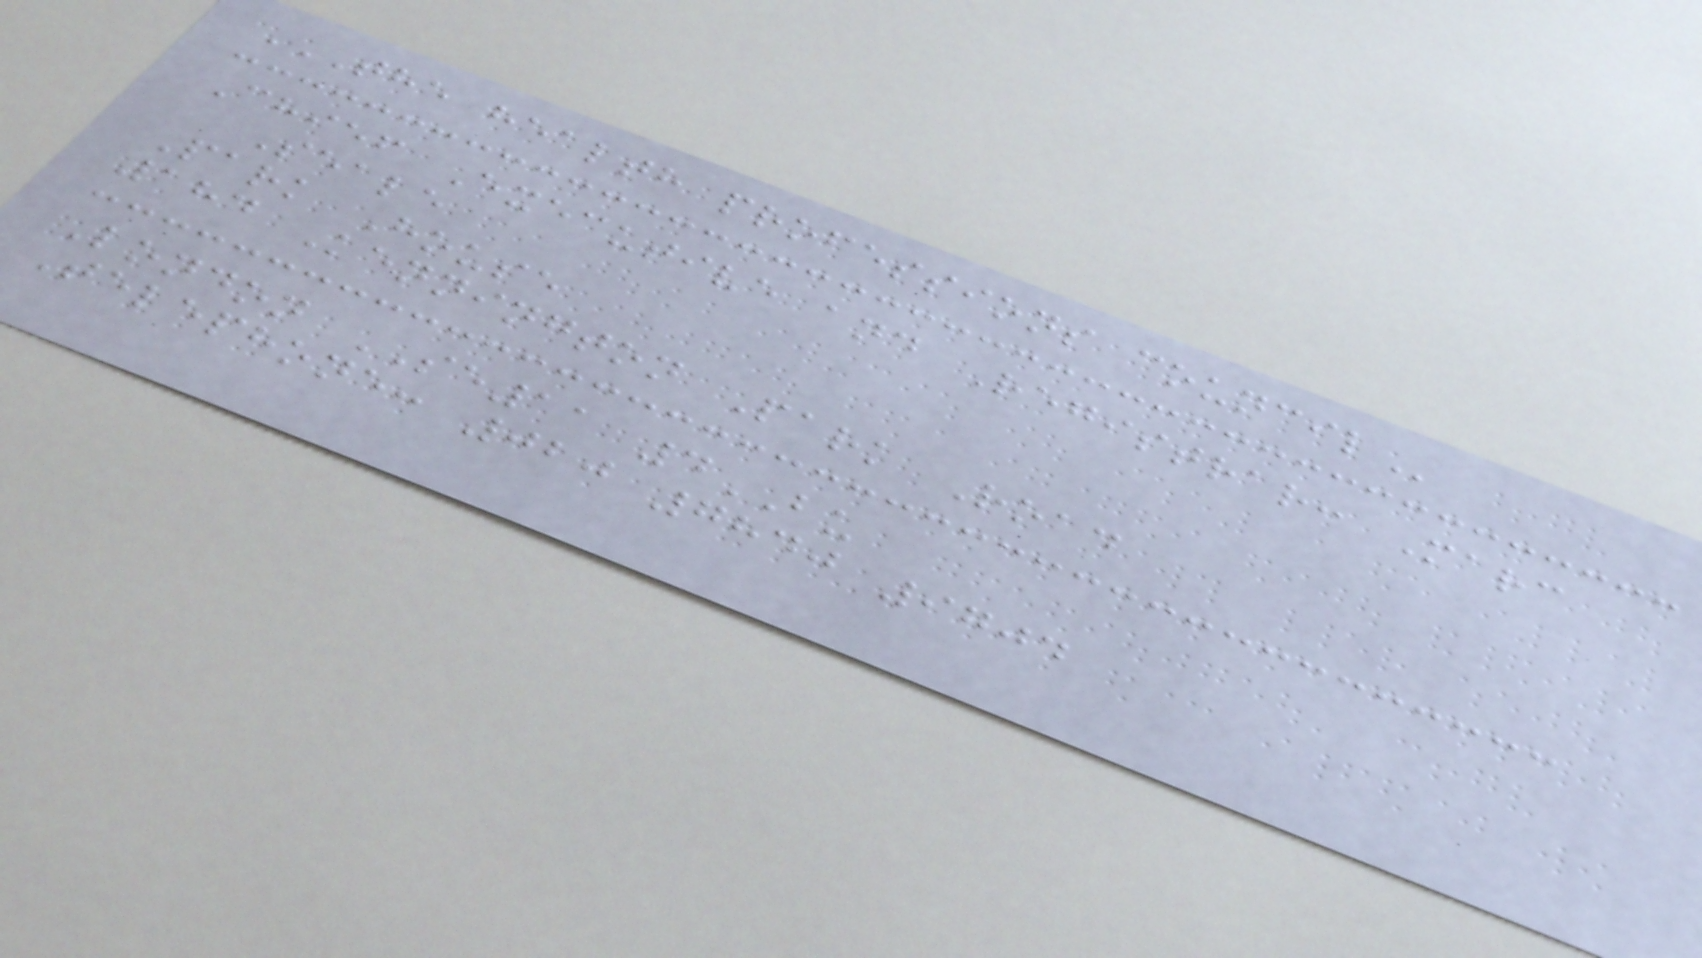THE HEALTH PROFESSIONS COUNCIL
Chief Executive and Registrar: Marc
Seale
Park House
184 Kennington Park Road
London SE11 4BU
Telephone: 020 7840 9704
